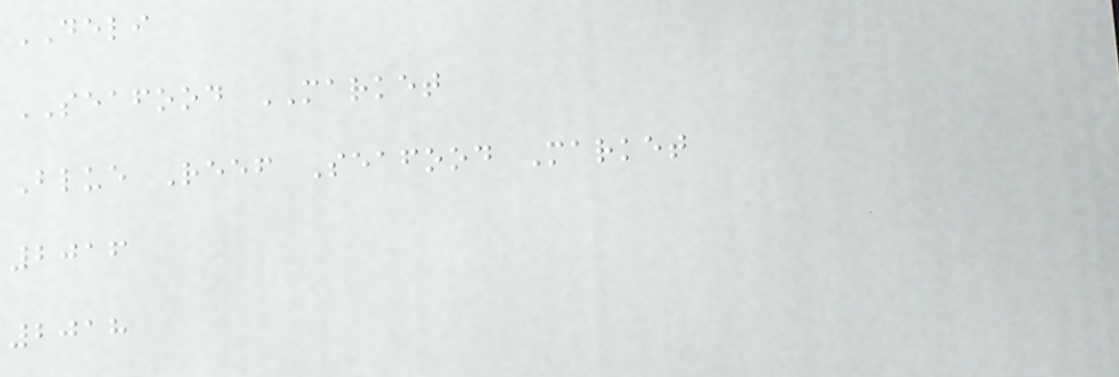DELI
SEAFOOD MARKET
Blue Reef Seafood Market
2016
2018
